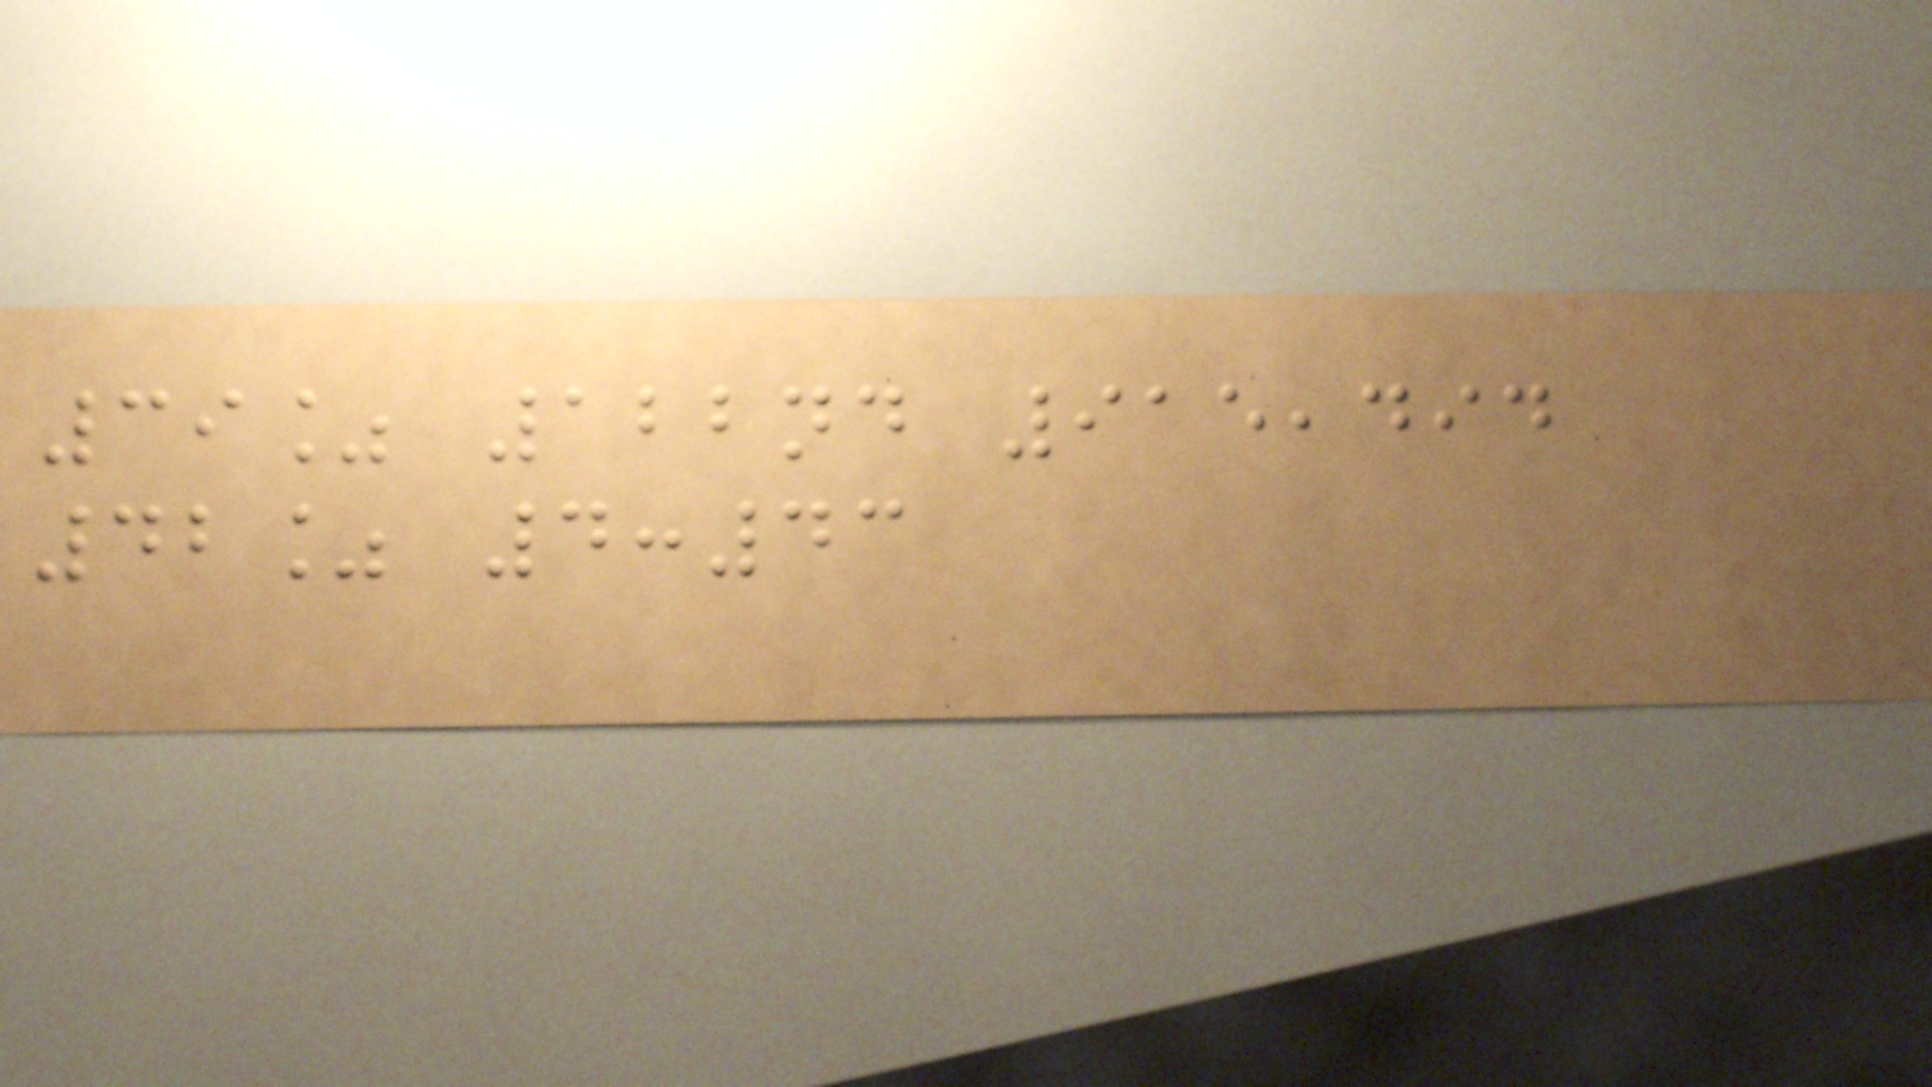39% 122nd 915,494
42% 4:43
